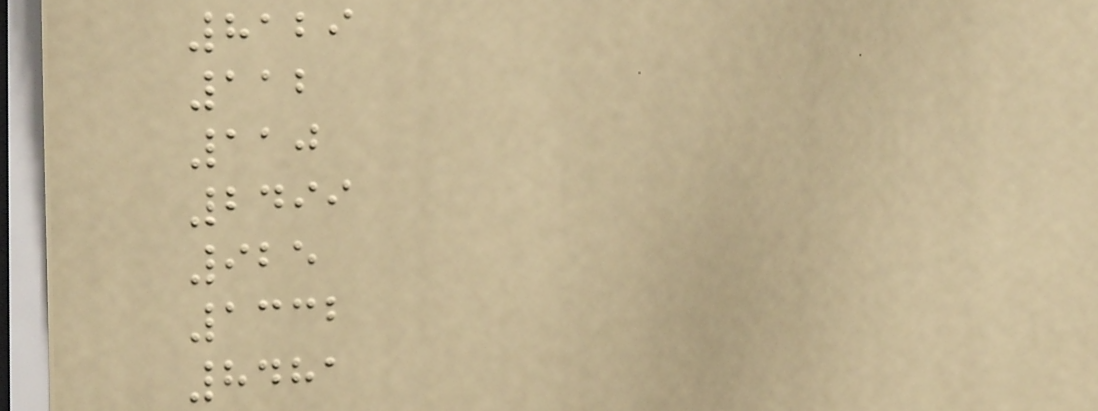8129
112
110
2499
925
1332
8481
